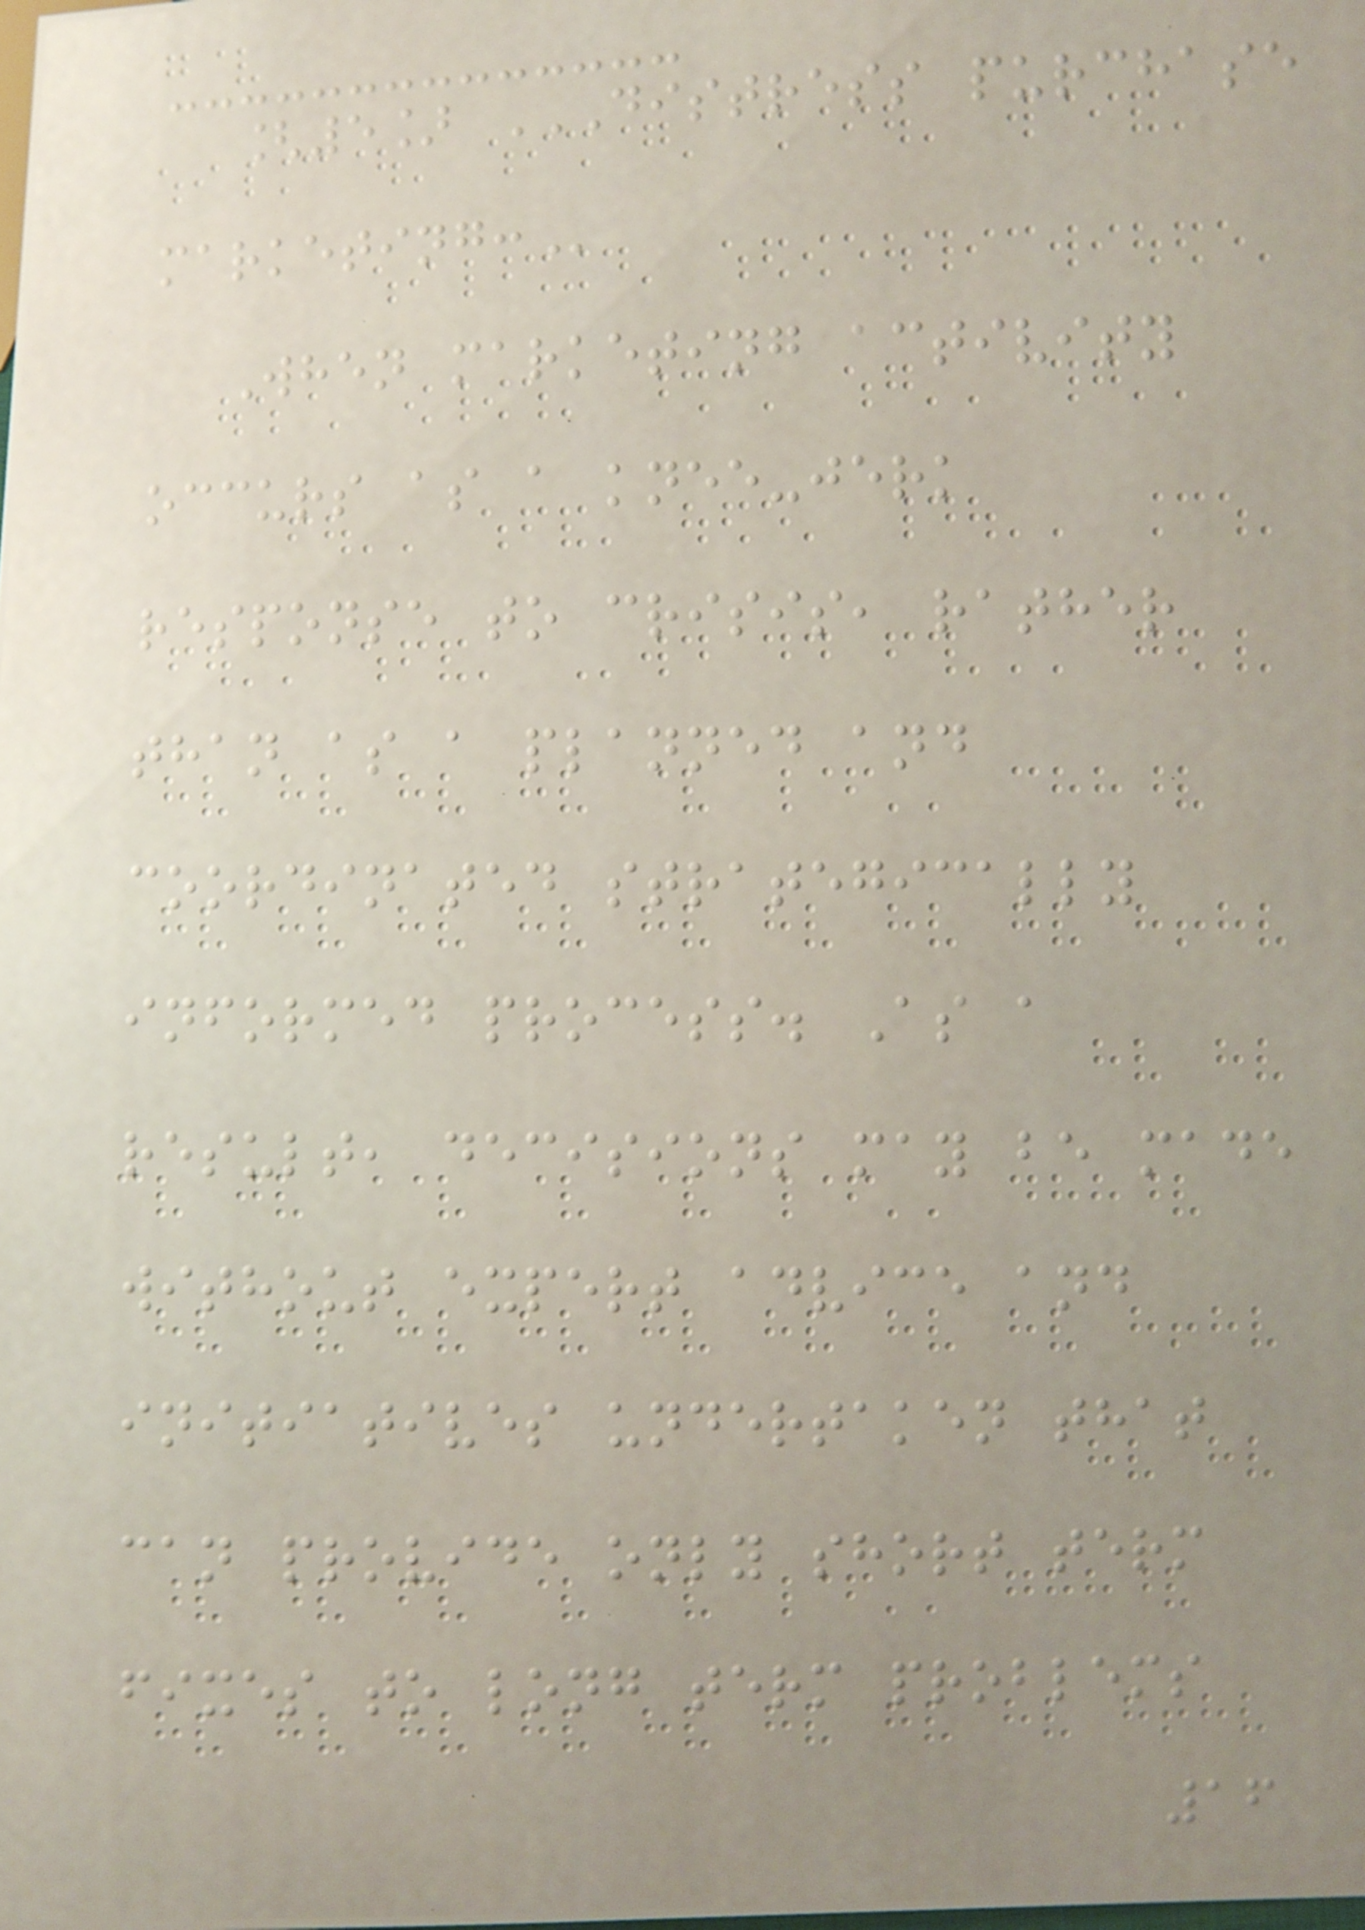[5] DISTRESS PURCHASE
MARKETING:
When marketing activity
occurs as a knee-jerk
response to crisis, rather
than as a planned and
coordinated strategically
informed process. As a
result, decisions may be made
without expert advice and
initiatives undertaken that
can provide only short term
fixes to long term problems
16
